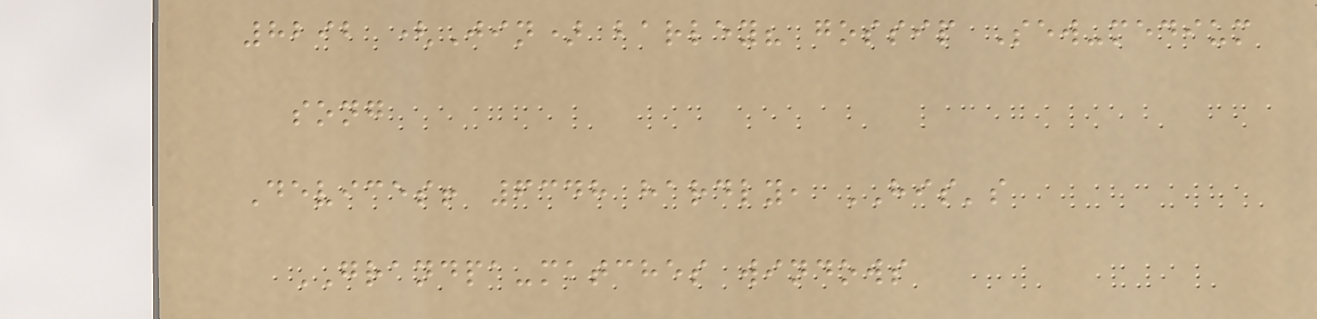8292 (Jin) barley? gossip Sew-medium
song
Devices! 6348 hardly, HIS's
GRANDPA-matches windows
